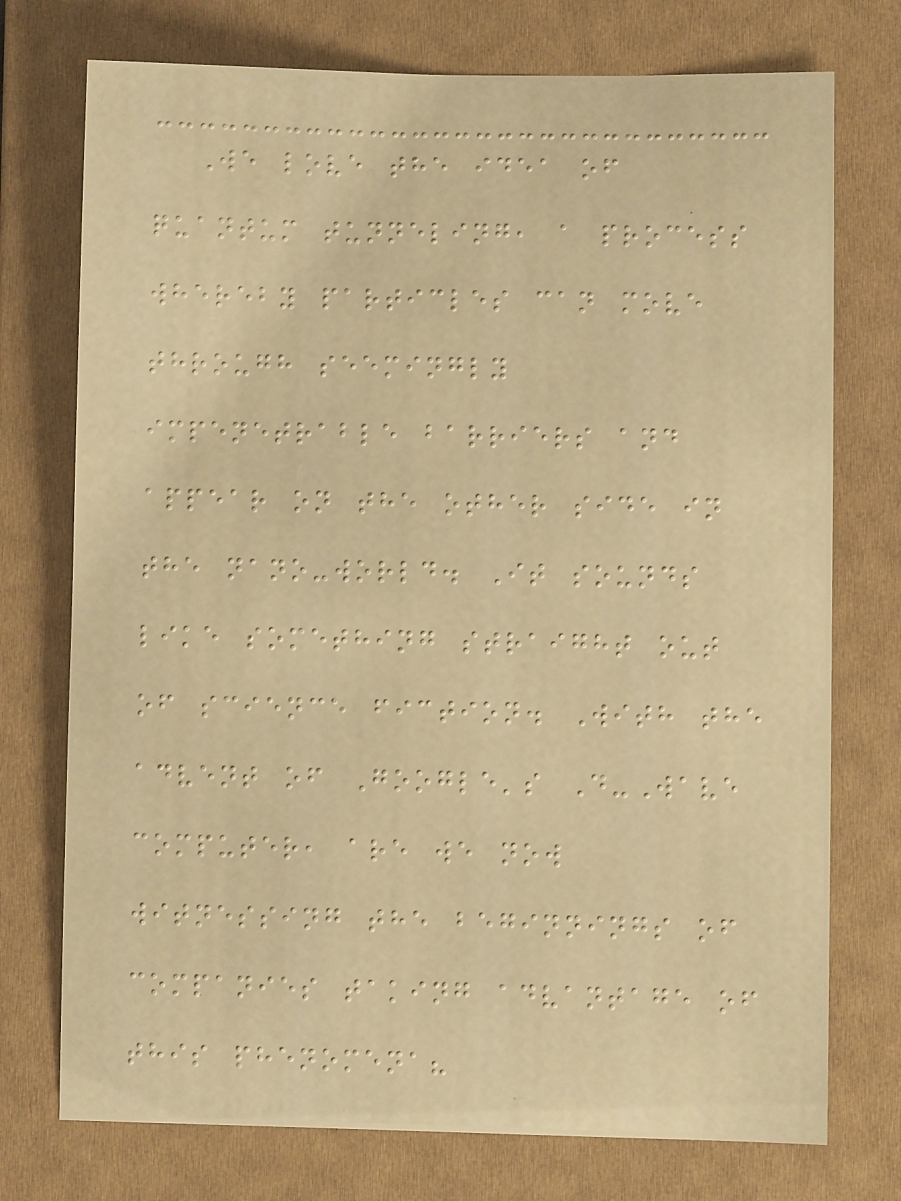We love the idea of
quantum tunneling, a process
whereby particles can move
through seemingly
impenetrable barriers and
appear on the other side in
the nano-world. It sounds
like something straight out
of science fiction. With the
advent of Google's D-Wave
computer, are we now
witnessing the beginnings of
companies taking advantage of
this phenomena?
